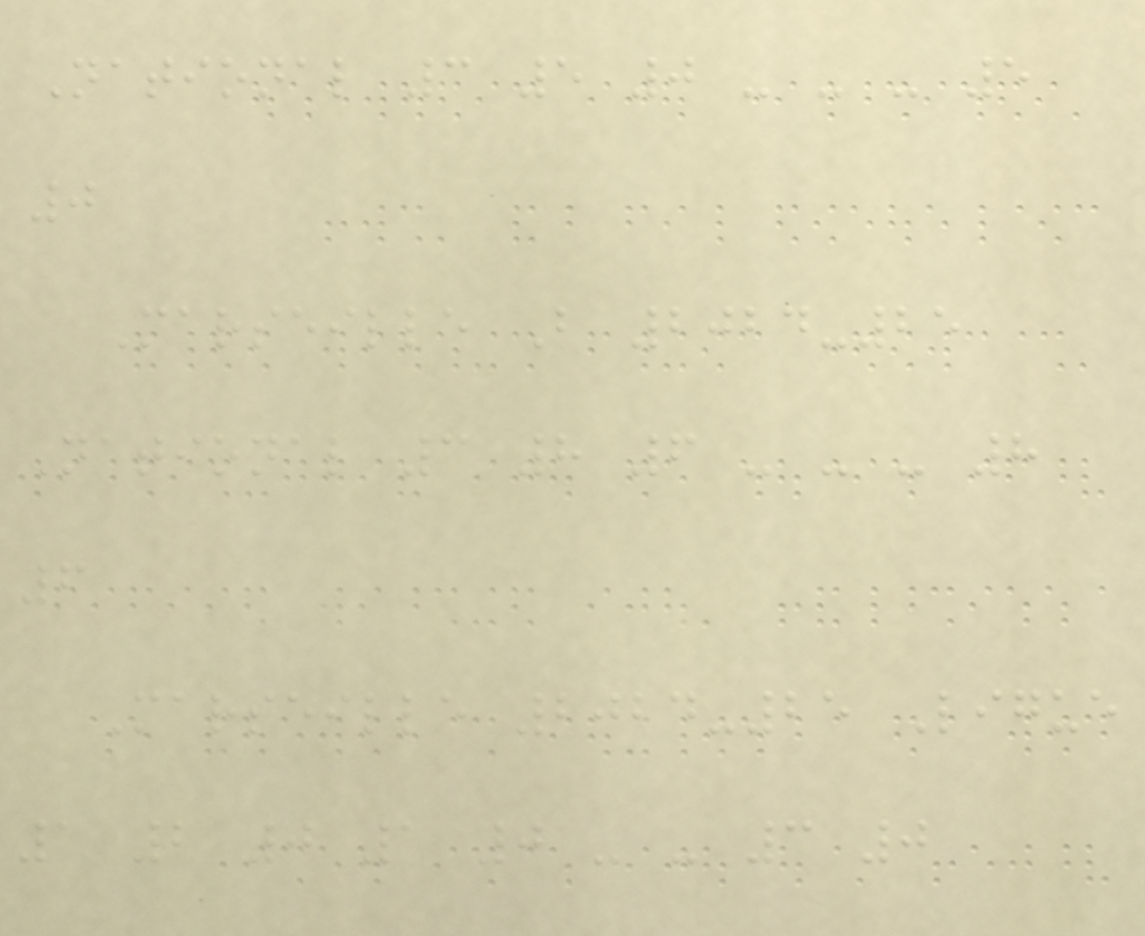National 3 5 0 - - - 5
0
Marseille B 2024-25
National 3 8 6 - - - 8
6
Marseille 2024-25 Ligue
1 2 0 1 0 - - 3 0
